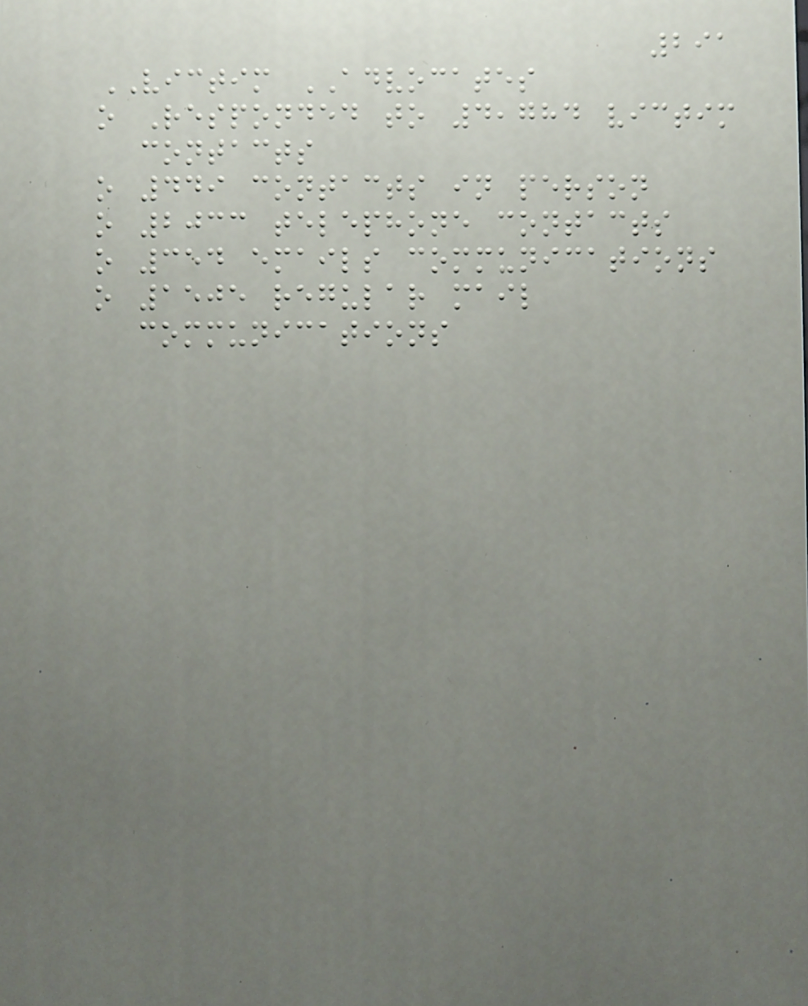291
VICTIM ADVOCATES
o Responded to 4,784 victim
contacts
o 449 contacts in person
o 2033 telephone contacts
o 354 emails communications
o 1505 regular mail
communications
